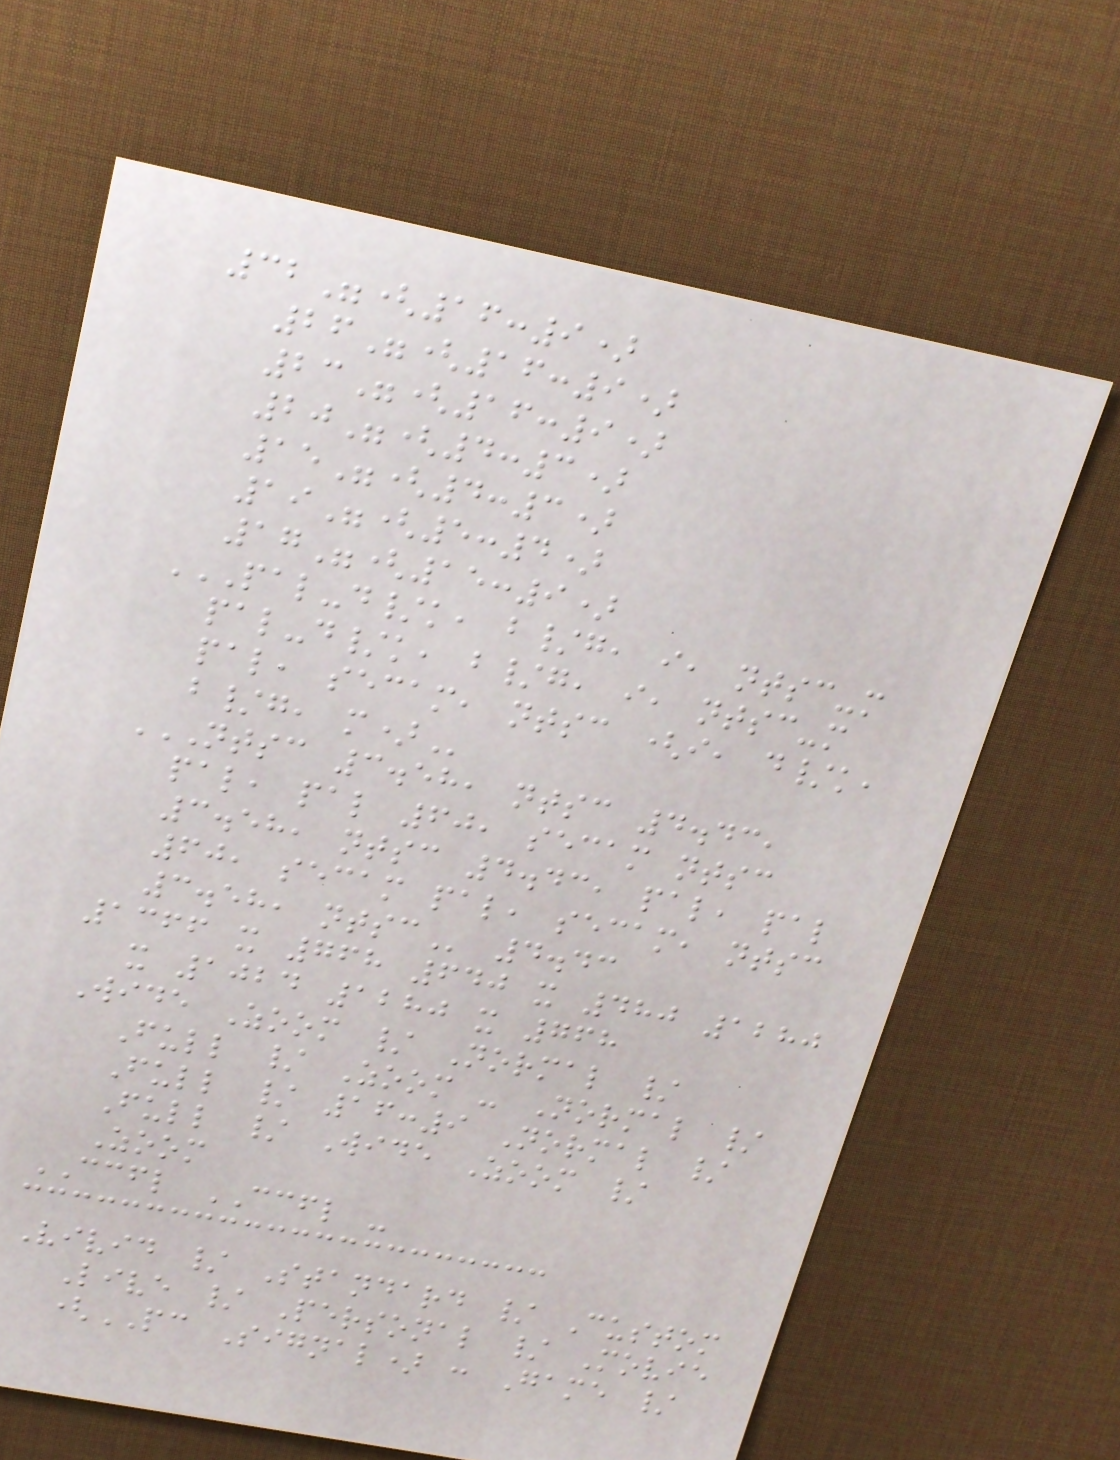32"(16:9)
26"(16:9)
23"(16:9)
20"(4:3)
15"(4:3)
19"(5:4)
17"(15:9)
PAL-D/K, B/G, I, NTSC-M
PAL-D/K, B/G, I, NTSC-M
PAL, SECAM, NTSC (I, D/K,
B/G, M)
NTSC 3.58, NTSC 4.43,
PAL, PAL 60, SECAM NTSC
3.58, NTSC 4.43, PAL, PAL
60, SECAM PAL, SECAM, NTSC
3.58, NTSC 4.43
1366 x 768 640 x 480 1280
x 1024 1280 x 768
Wide Zoom / Normal /
Full / Zoom - Normal /
Full / 16:9 Normal /
Full / Wide Zoom /
Zoom
CCFL CCFL -
Vivid / Standard / Custom
Live / Personal / Movie
(PC Signal) : Game /
